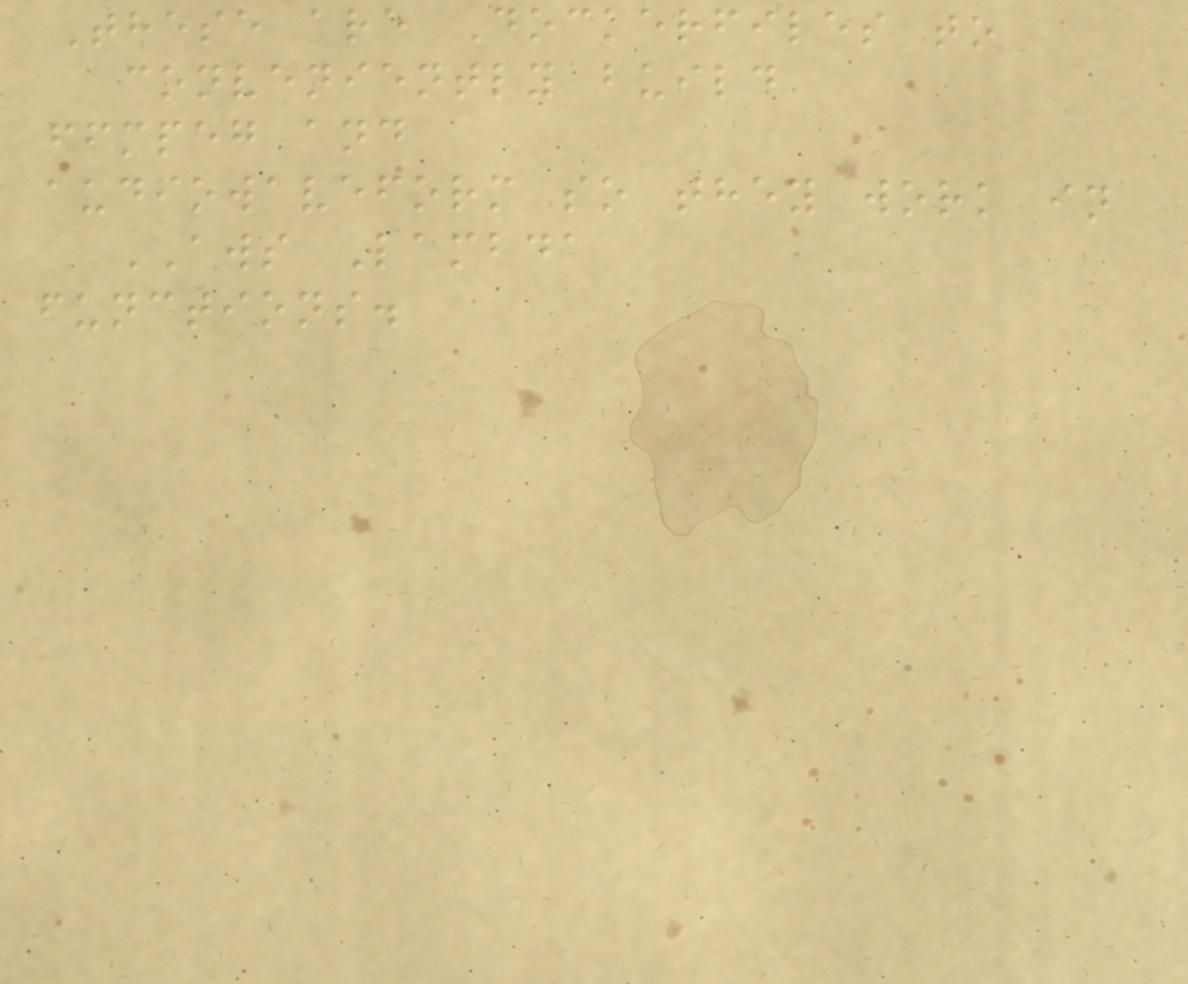These are Dockerfiles to
conveniently build
ffmpeg and
audiowaveform so they work in
AWS Lambda
functions.
